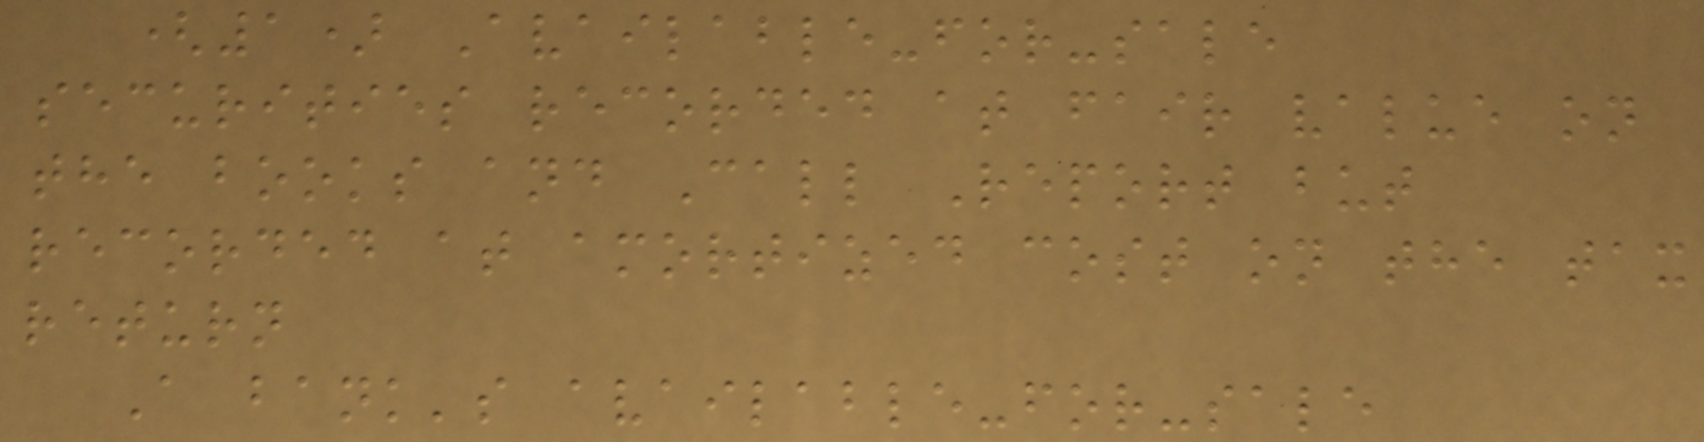(1) Available-for-sale
securities recorded at fair value on
the books and Call Report but
recorded at amortized cost on the tax
return
A bank's available-for-sale
